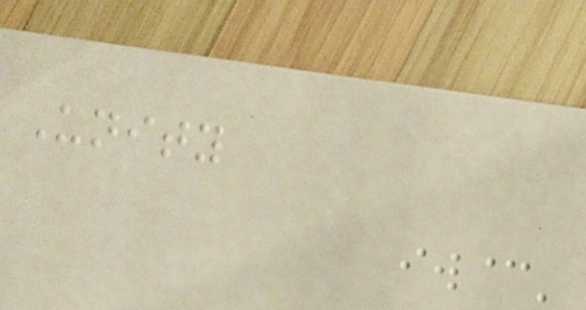Unity
